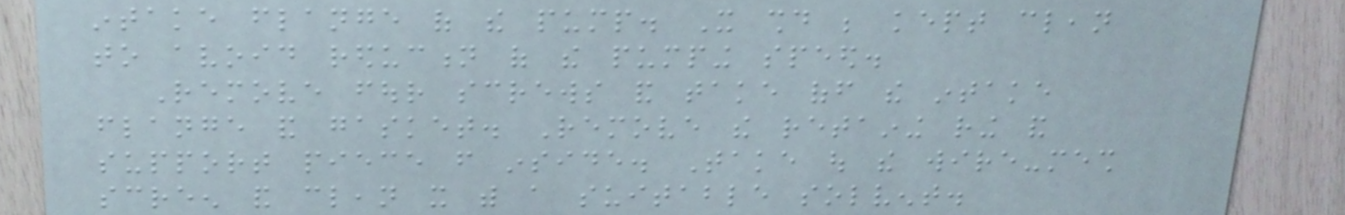intake flange of the pump. It should be kept clean
to avoid reduction of the pumping speed.
Remove four screws and take off the intake
flange and gasket. Remove the retaining ring and
support piece from inside. Take out the wire-mesh
screen and clean it with a suitable solvent.
